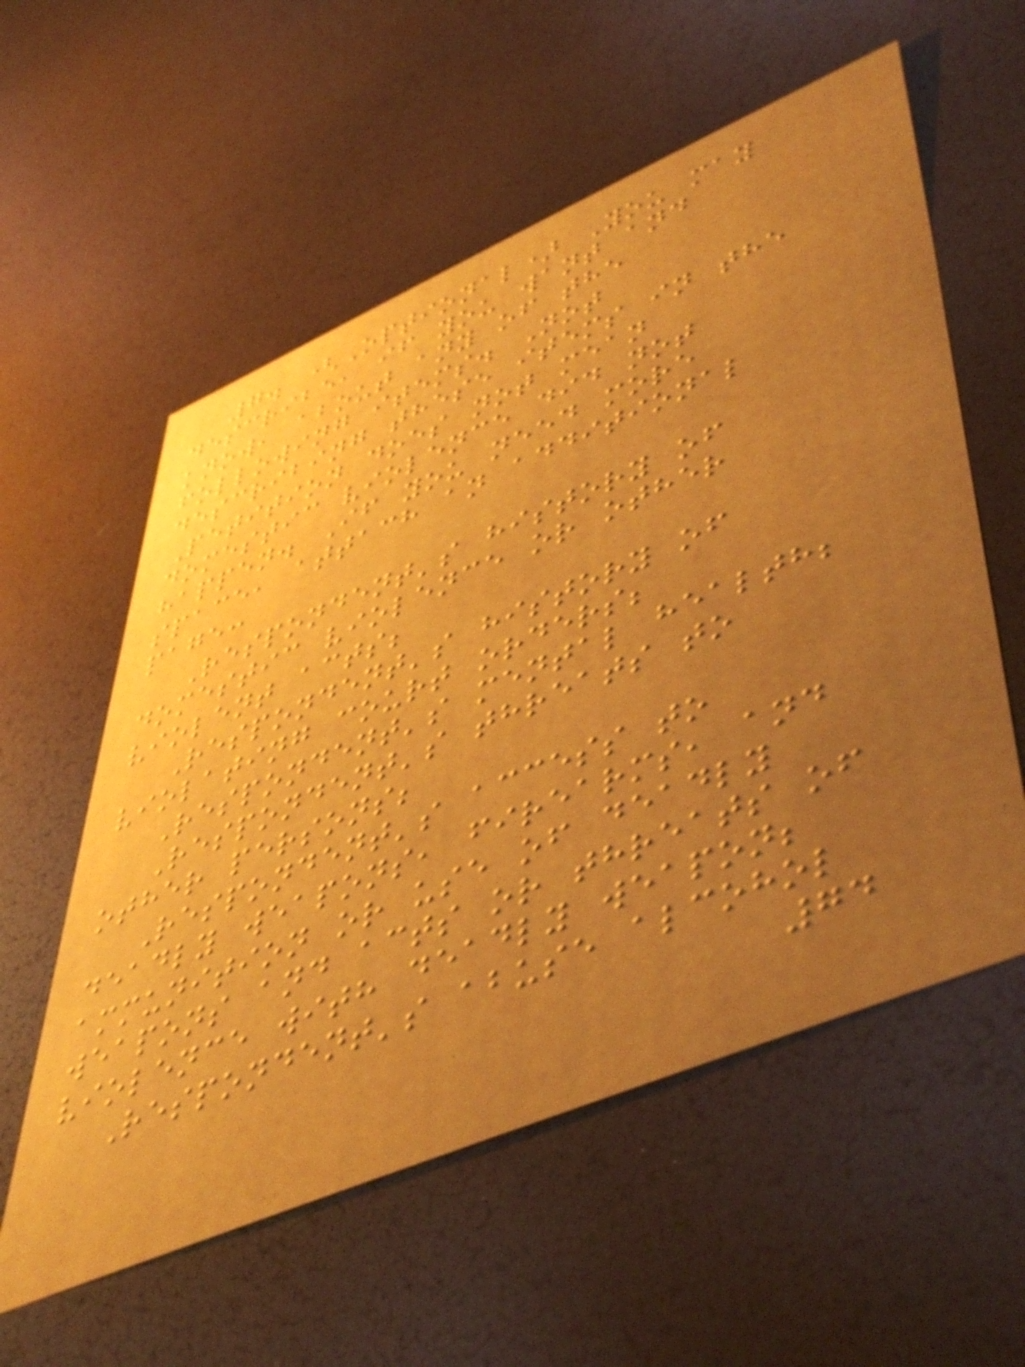7. (Optional) You may
describe, if you want and
know, about any of the
following items. Not
describing these items in the
Petition does not mean
domestic violence did not
happen. If you need more
space, attach an additional
page:
Respondent's history of
domestic violence or other
violent acts;
Respondent's history of
violating court orders;
Respondent's mental health;
Respondent's threats to
other persons;
Respondent's access to
deadly weapons, firearms, and
ammunition or use of deadly
weapons and acts or threats of
violence with deadly weapon;
Respondent's abuse alcohol
74
